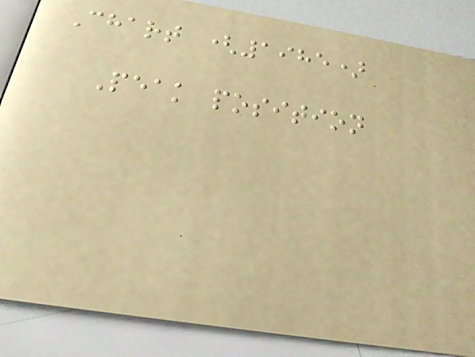Chart (1985)
Peak position
